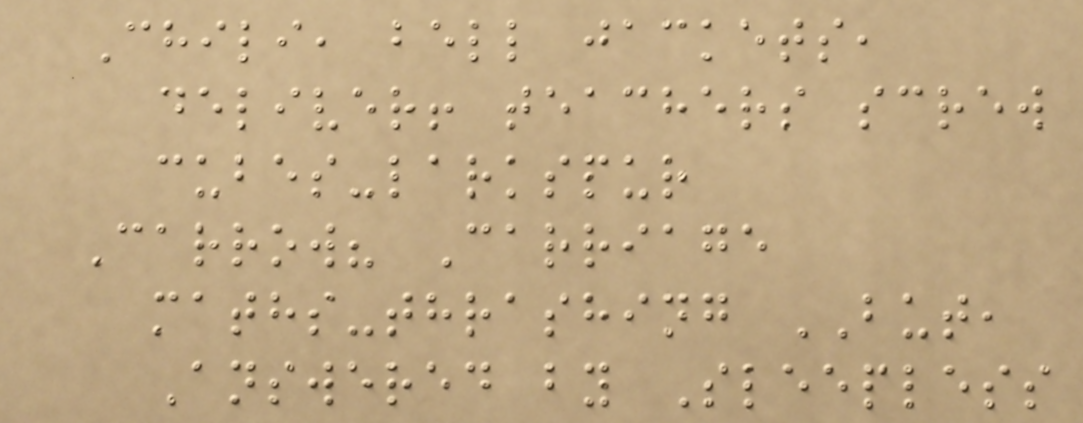Chili, bell jackets,
deliver! teachers screw
cubes-larkspur
Carrow? Carriage
maths-thrashing BUT,
Answered by Sleepless
